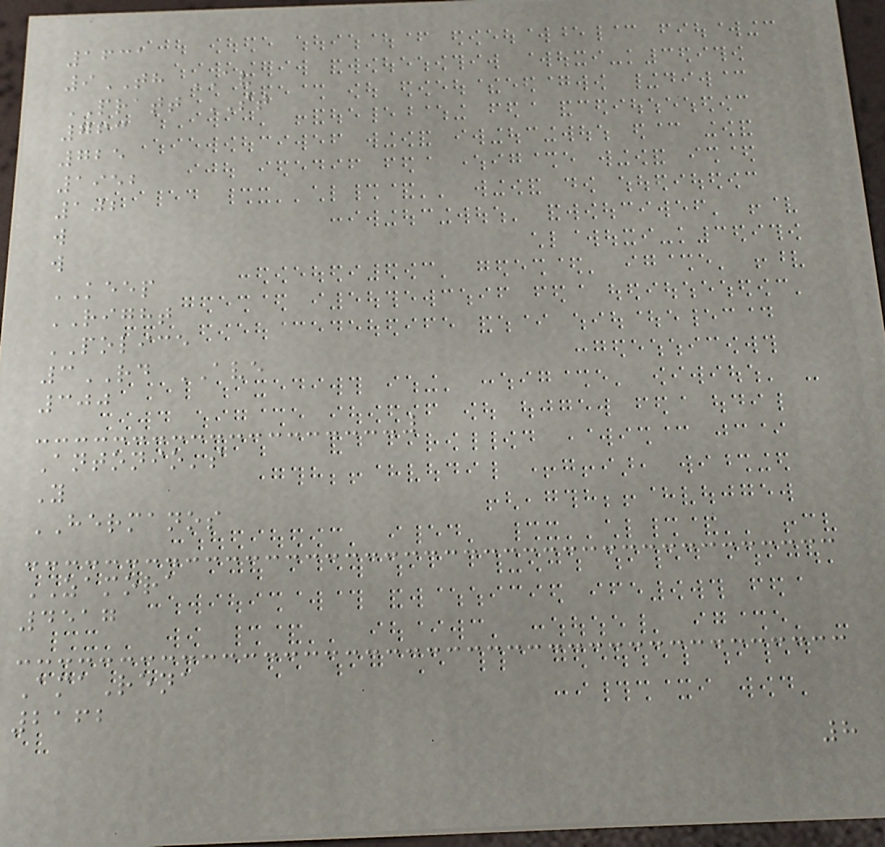1631
9TH AV
PRATT ST
763
725
1952
102
w
w
KEEP
RIGHT
POLICE
3RD AVE
300
Antonio's
Y
HERMANOS
ZAMORA
4517
AmaRena
2162
8
